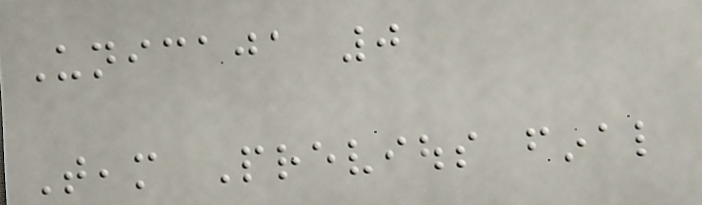Unicaja 0
Team Previous final
